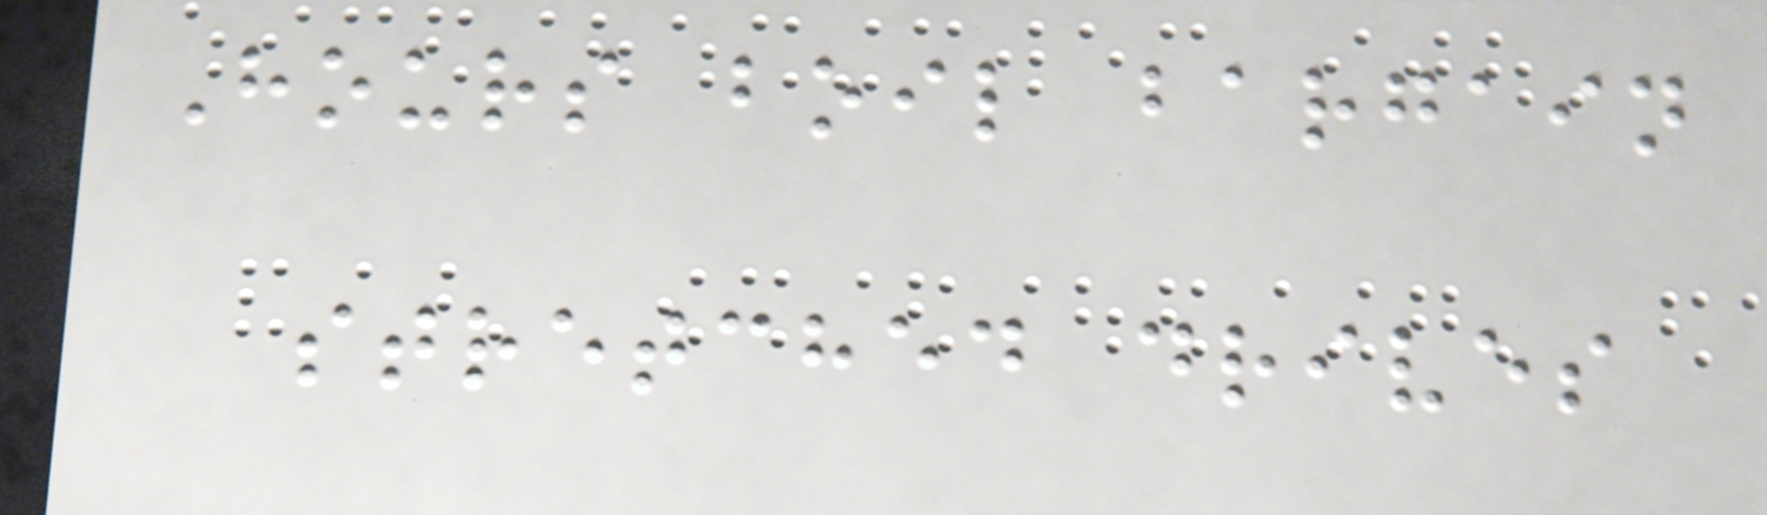Hours boil bargain
stretched drives
